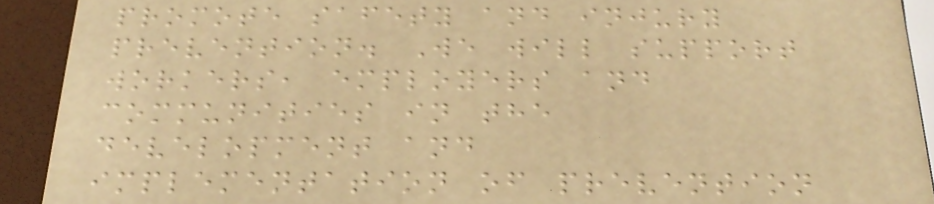promote safety and injury
prevention. We will support
workers, employers and
communities in the
development and
implementation of prevention
